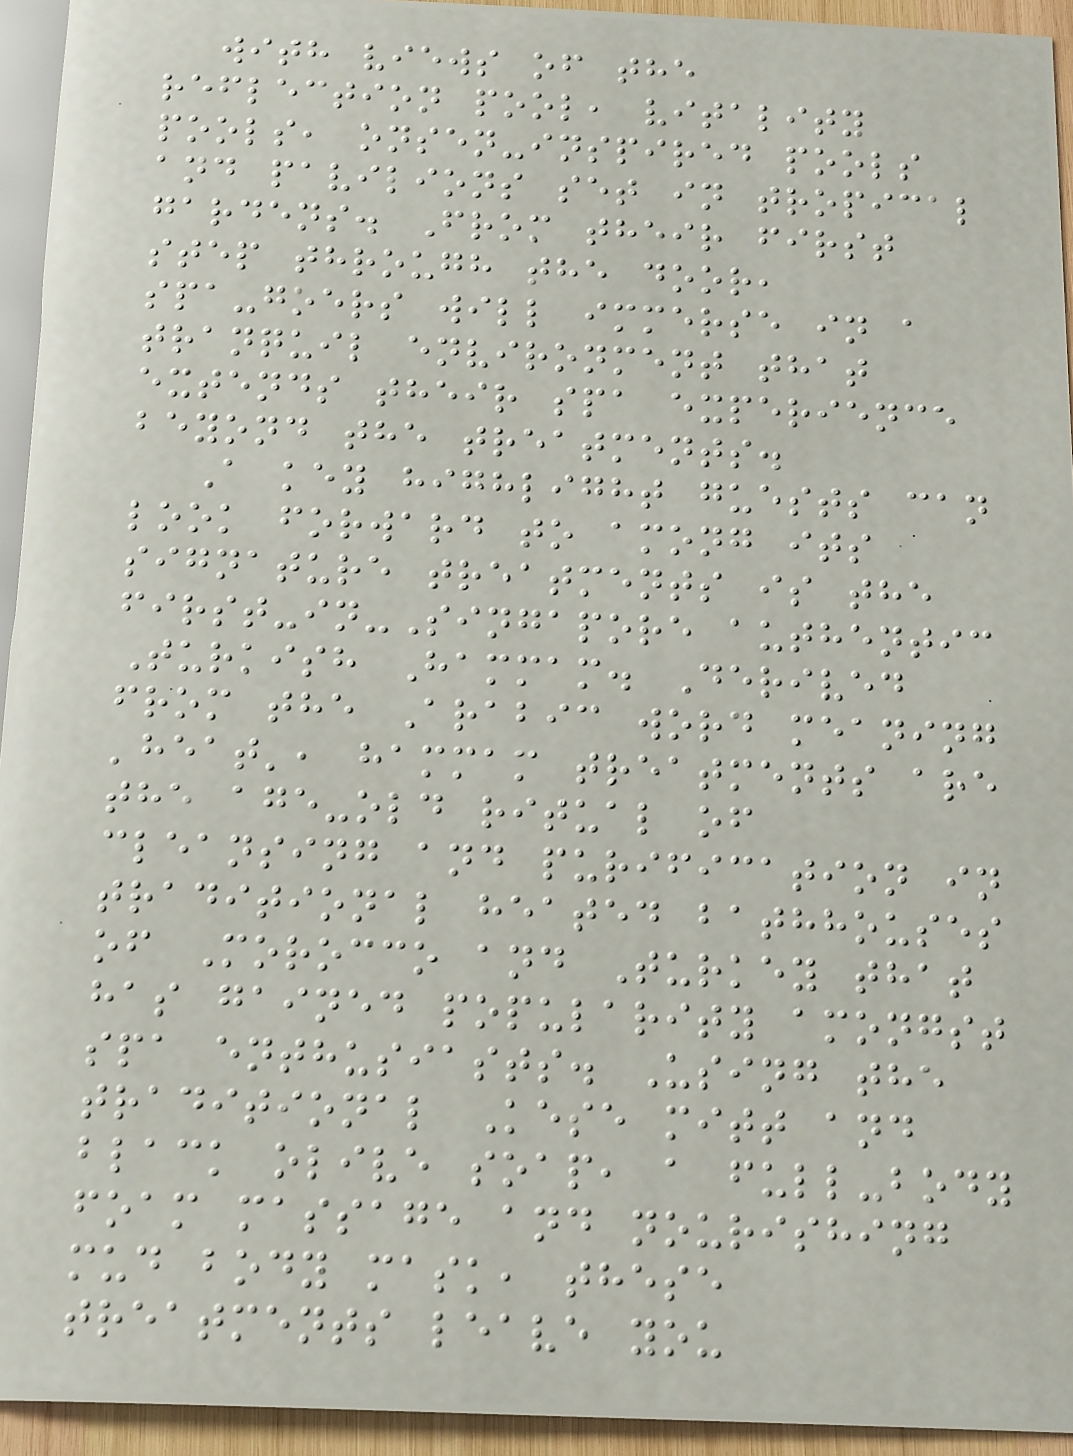with views of the
reflection pool, vitality
pools, onsen-inspired pools
and pavilions set in tropical
gardens. From their first
step through the door,
spa-goers will immerse in a
tranquil environment that
extends their spa experience
beyond the treatments.
A key highlight guests can
look forward to among its
signature treatments is the
first-in-Singapore authentic
Turkish Hammam. Derived
from the Arabic word meaning
'heat', hammam treatments are
the age-old ritual of
cleansing and purification in
traditional heated bathhouses
of Morocco and Turkey that
has gained popularity amongst
spa enthusiasts. Using the
traditional Kese mitt and
black olive soap, a full-body
foam massage and nourishing
mud body mask, these
treatments leave you
